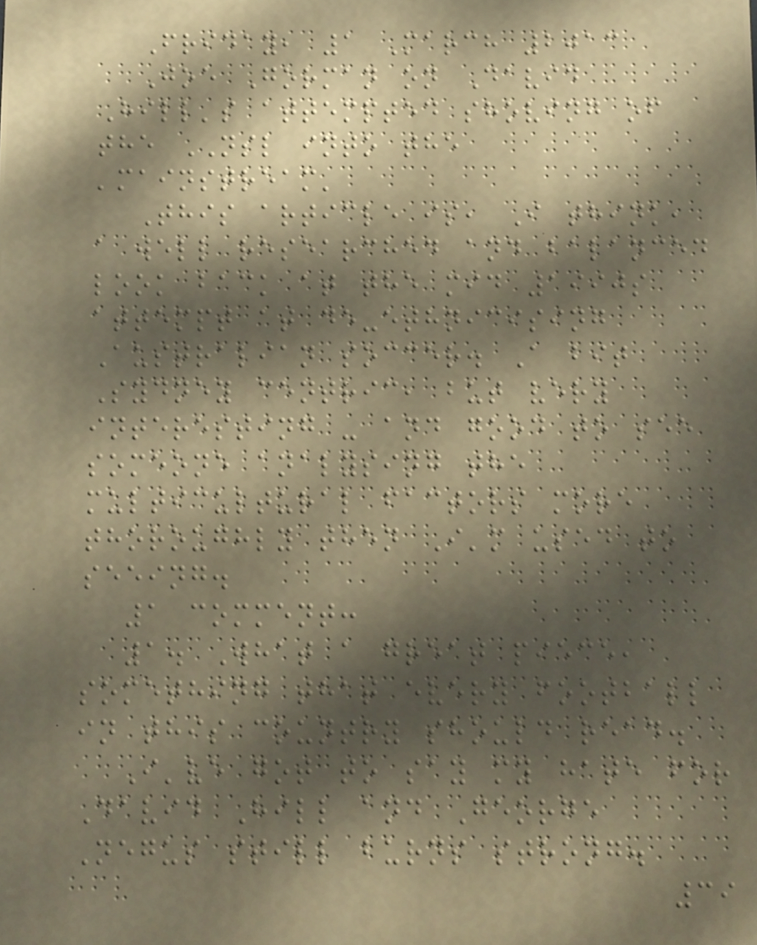Friday, 1 March 2013
Joe Gorman on David
Hill's attempted shoving of
the NSL into the
'mainstream'
This article is, I think,
a well researched and balanced
look back at the mid 1990s
attempt at de-ethnicising
Australian soccer. A bit
Sydney centric, but very
interesting - and good to see
someone analysing the
multicultural factors more
thoroughly then I'm used to
seeing.
1 comment:
1. What a great piece,
something that every football
in this country should read.
I've got to say my hate for
David Hill and George
Negus still burns strong.
39
